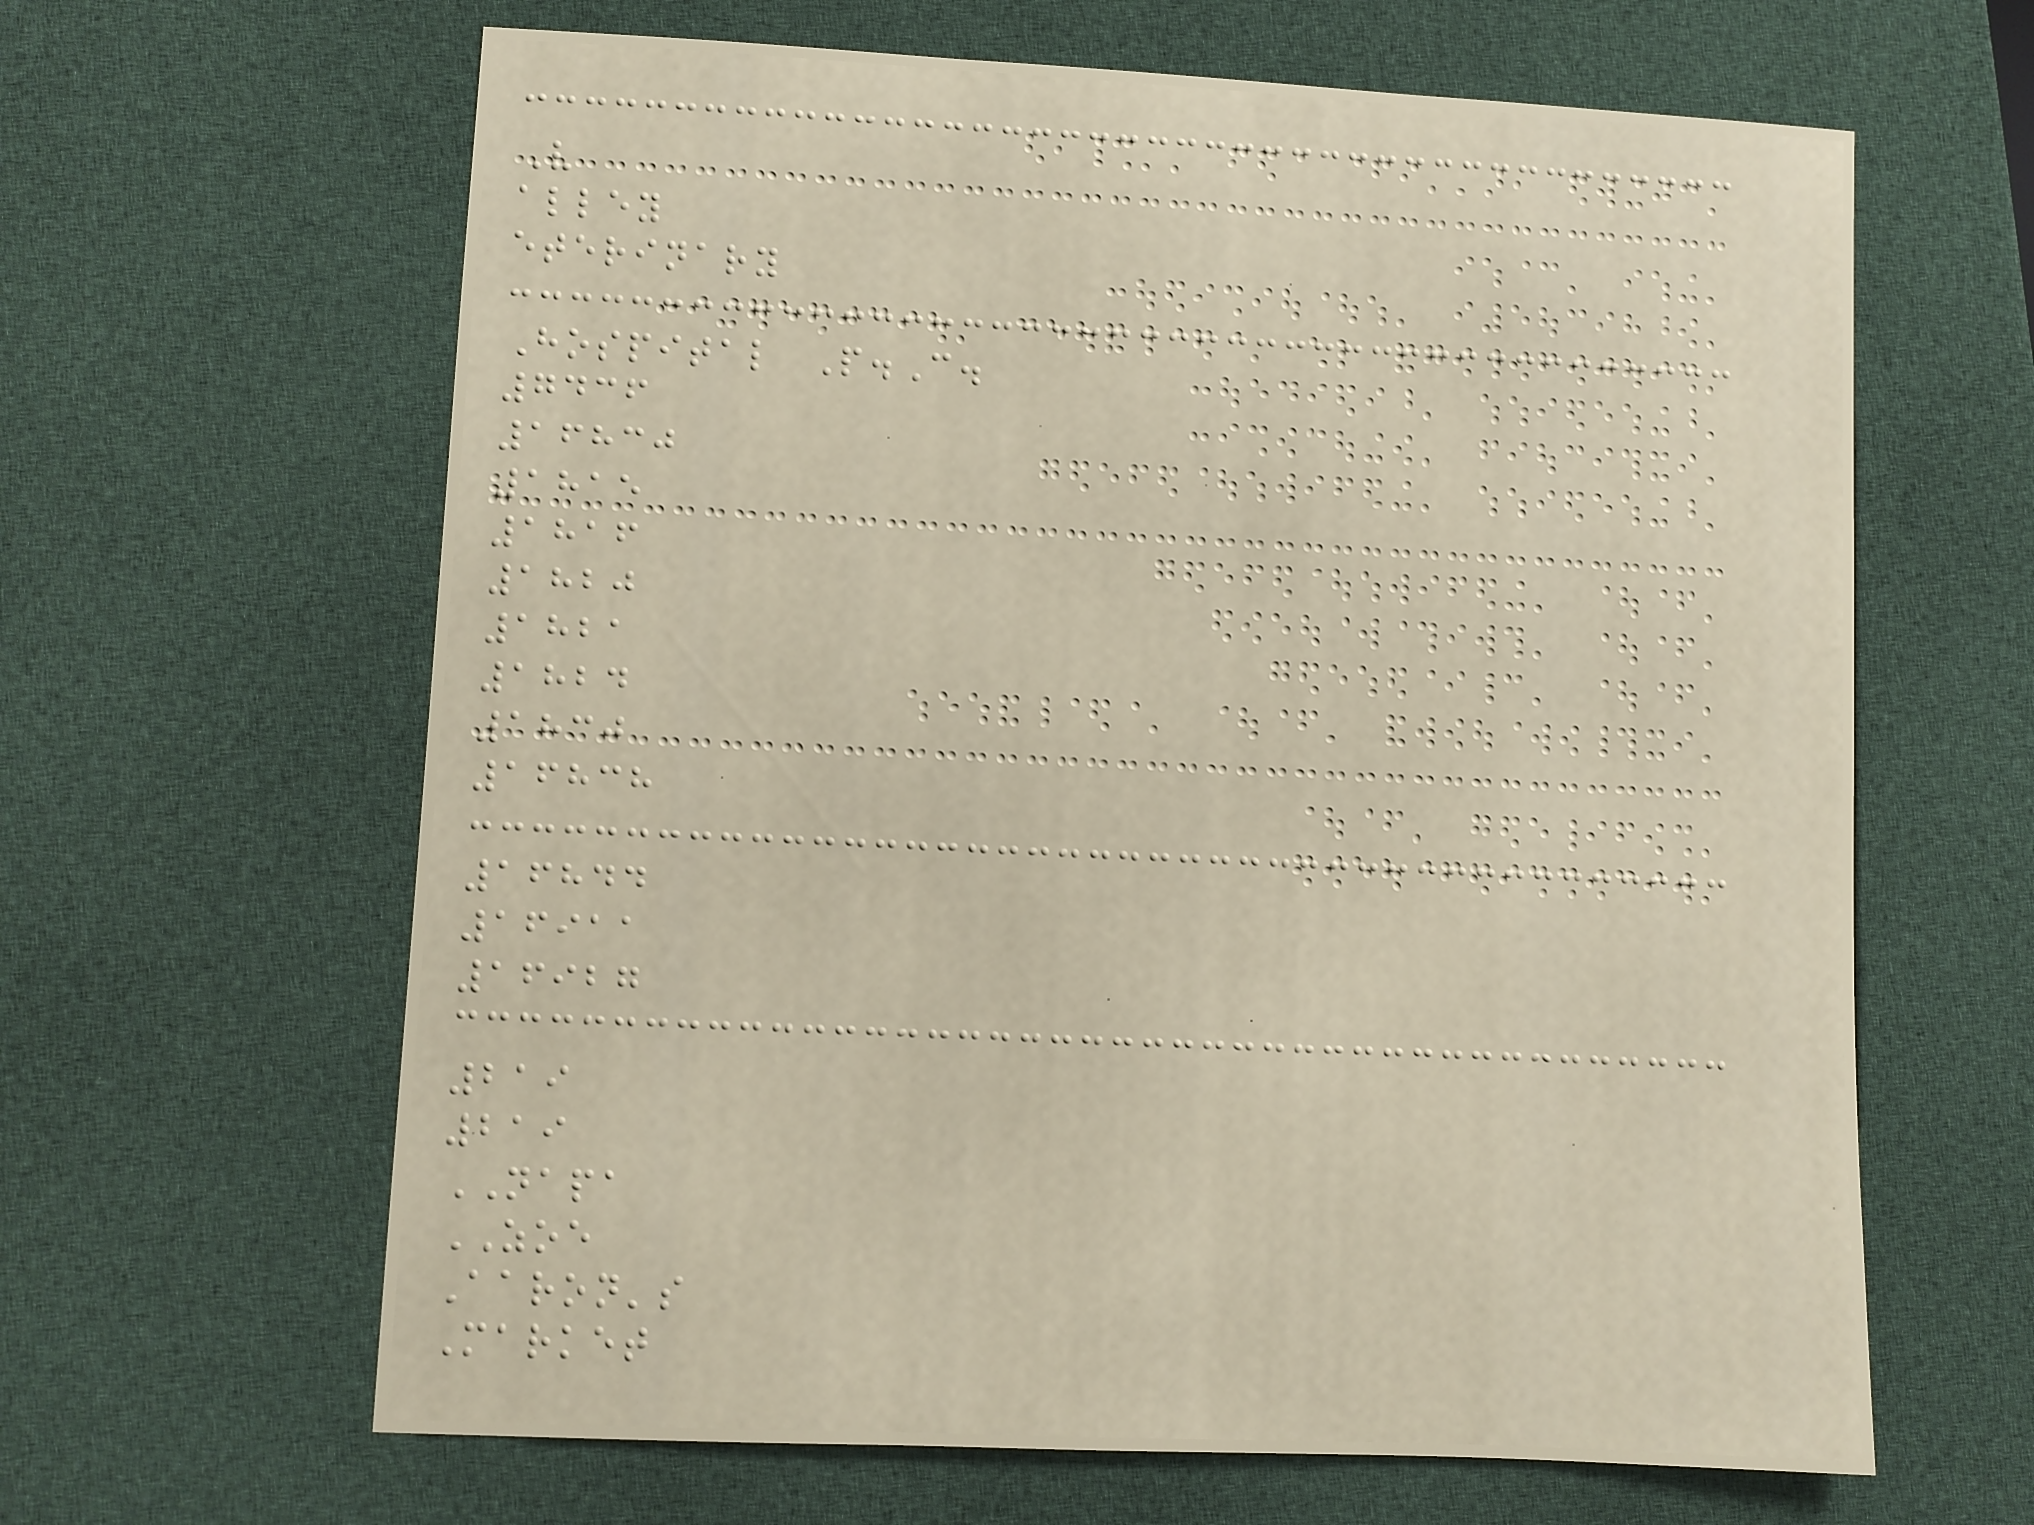V
alley
eterinary
Hospital P.C.
7436
16830
1815
1816
1820
1821
1824
1830
16838
16844
16911
16927
219
219
NAPA
ZOE
Aaron's
Market
